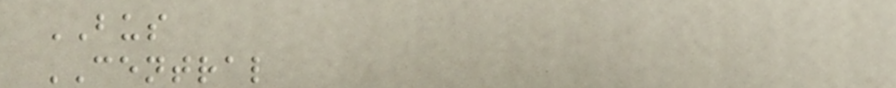BUS
CENTRAL
